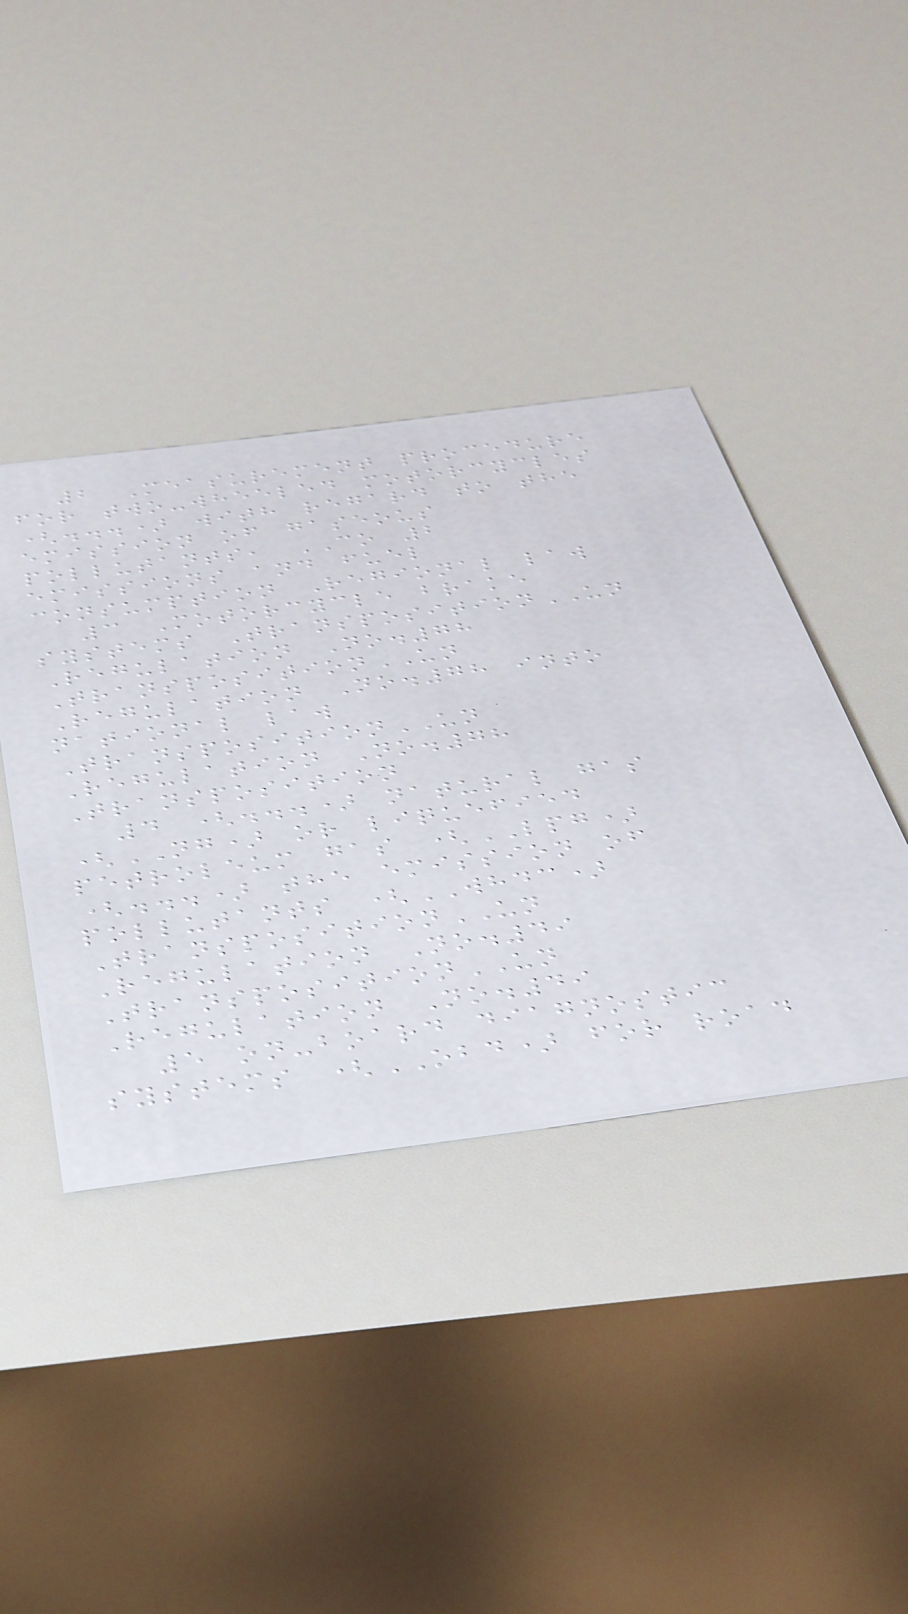2 Measurement procedure
for two-wheeled motorcycles
(...) with regard to the
emission of gaseous
pollutants, CO 2
emissions and fuel
consumption Regional law
3 Motorcycle brake
systems TranspositionUN
Regulation No.78
TranspositionUN
Regulation No.78 into
national law
TranspositionUN
Regulation No.78
Transposition
4 (...) natural gas
(NG) or liquefied
petroleum gas (LPG)
(...) the emission of
pollutants (WHDC)
TranspositionUN
Regulation No.49
TranspositionUN
Regulation No.49
5 on-board diagnostic
systems (OBD) for road
